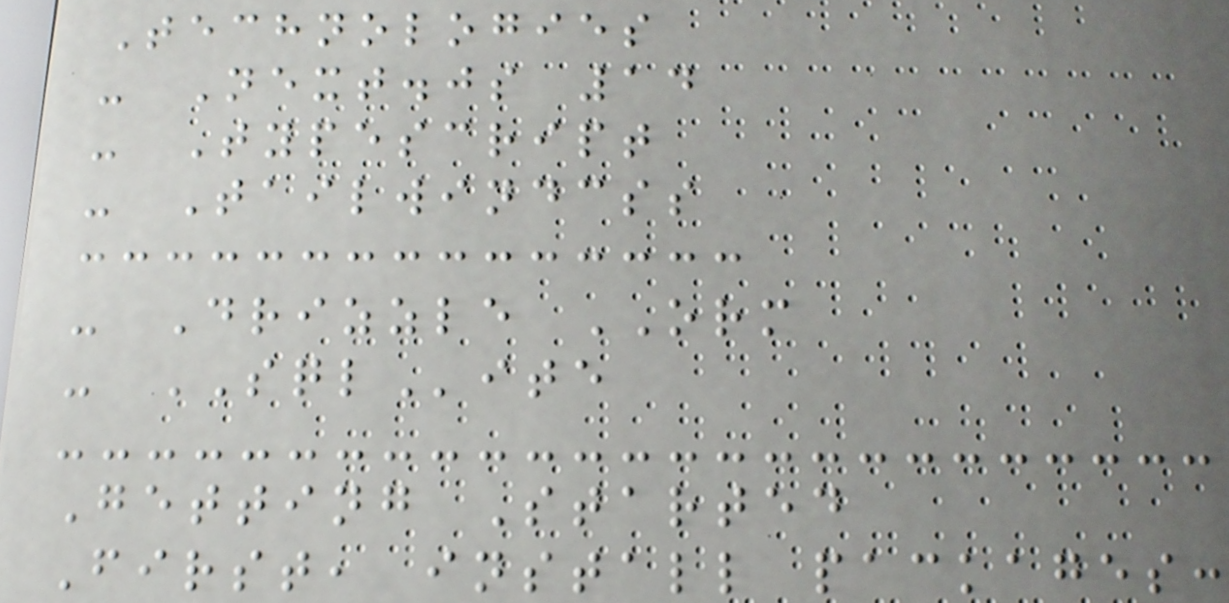Technologies
- Next.js 14
- Typescript
- Tailwindcss
- Drizzle ORM
- SQLite
Getting Started
First, install packages:
